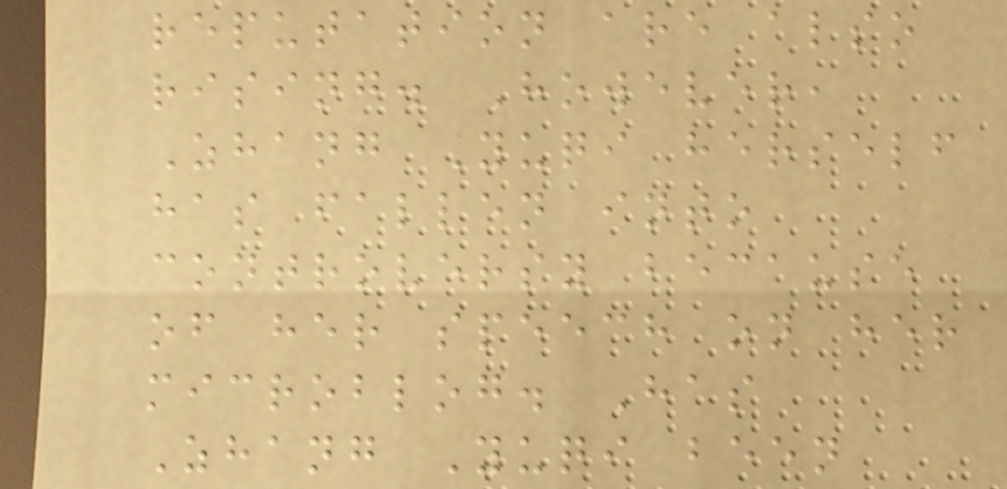reputation are also
rising. However,
Zhang Yuqi herself
has fallen into
controversy because
of her speech on her
microblog. Has
Zhang Yuqi been
